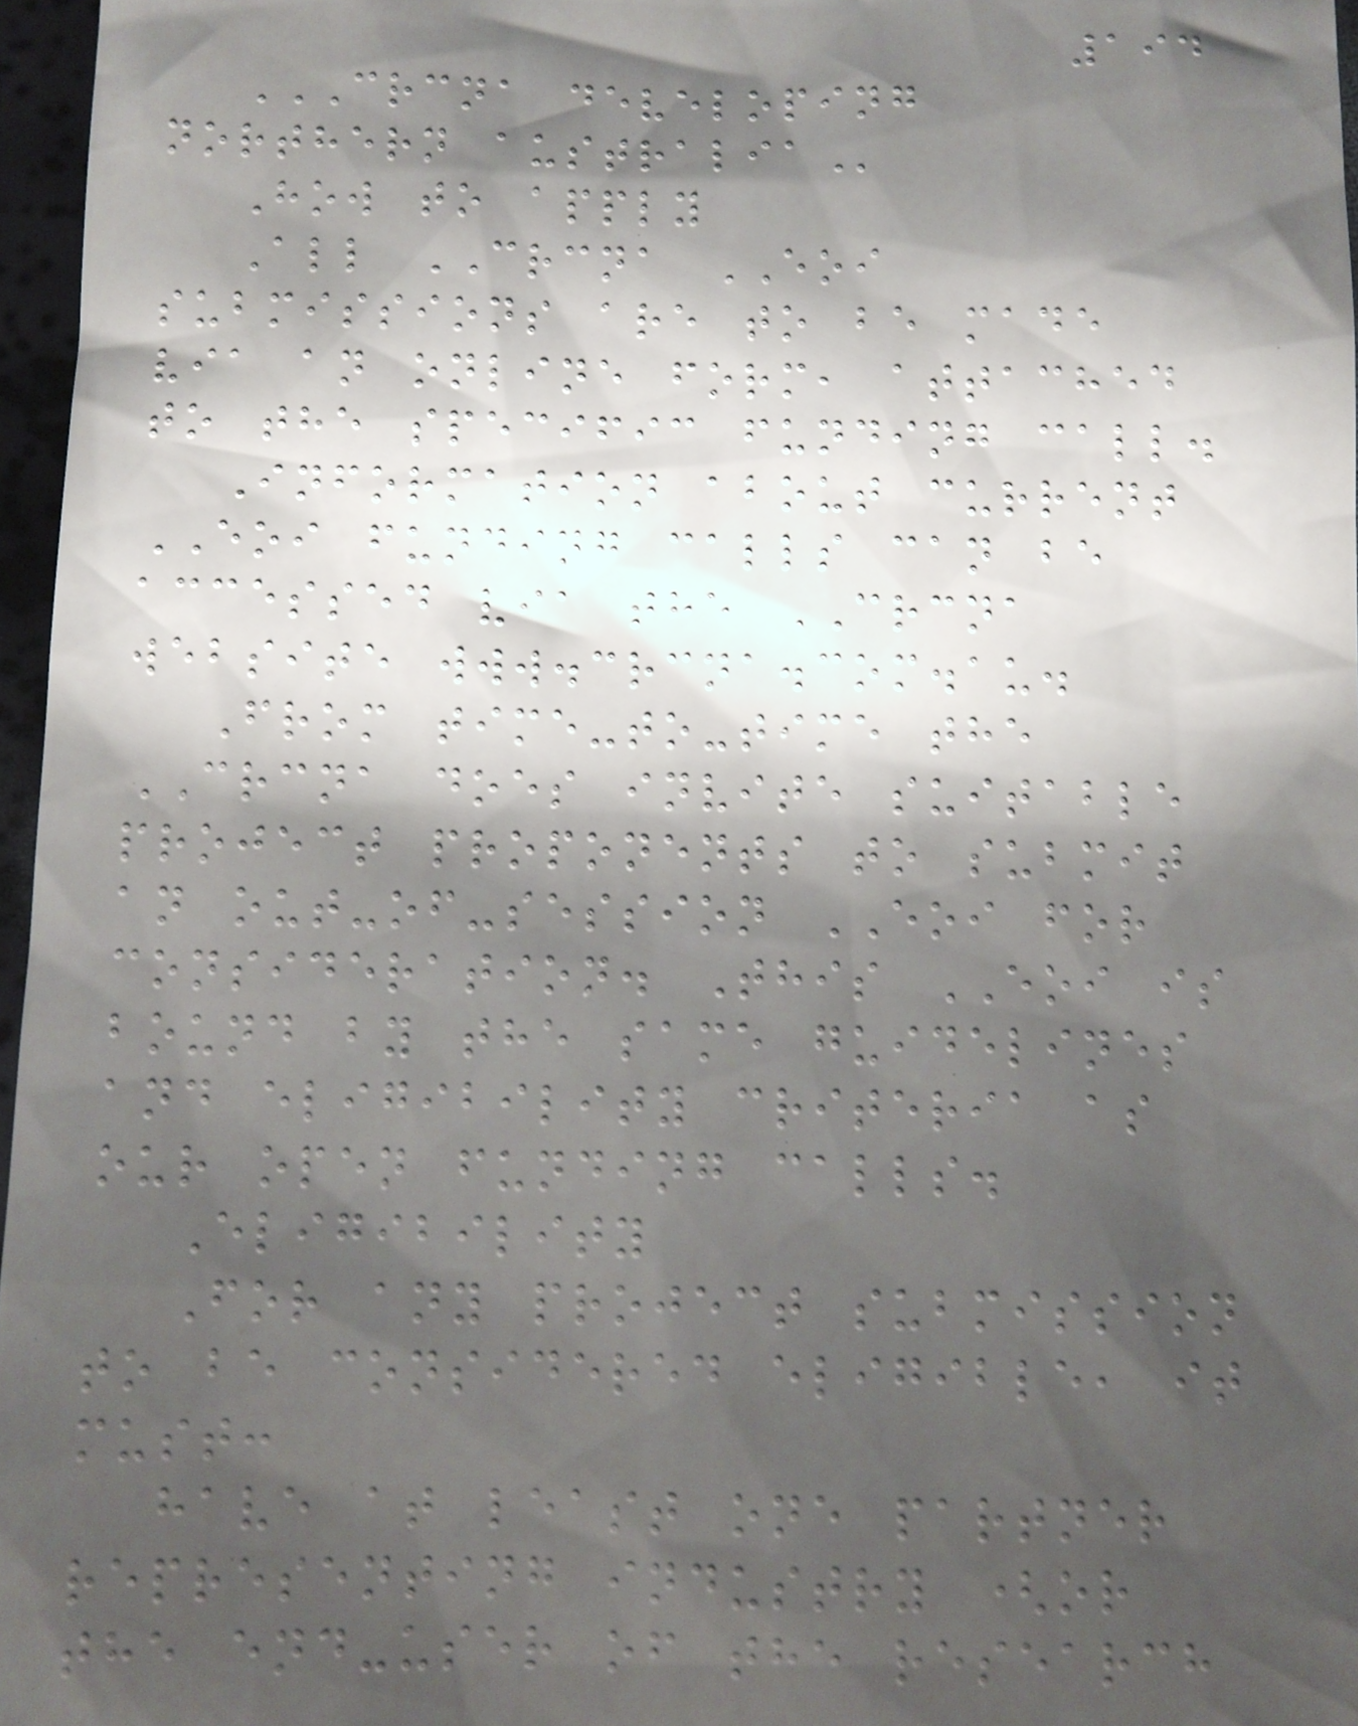194
CRCNA DEVELOPING
NORTHERN AUSTRALIA
How to apply
All CRCNA EOI
submissions are to be made
via an online form, attached
to the specific funding call.
Information about current
EOI funding calls can be
accessed via the CRCNA
website www.crcna.com.au.
From time-to-time the
CRCNA does invite suitable
project proponents to submit
an out-of-session EOI for
consideration. This EOI is
bound by the same guidelines
and eligibility criteria as
our open funding calls.
Eligibility
For any project submission
to be considered eligible, it
must:
have at least one partner
representing industry (or
the end-user of the research
